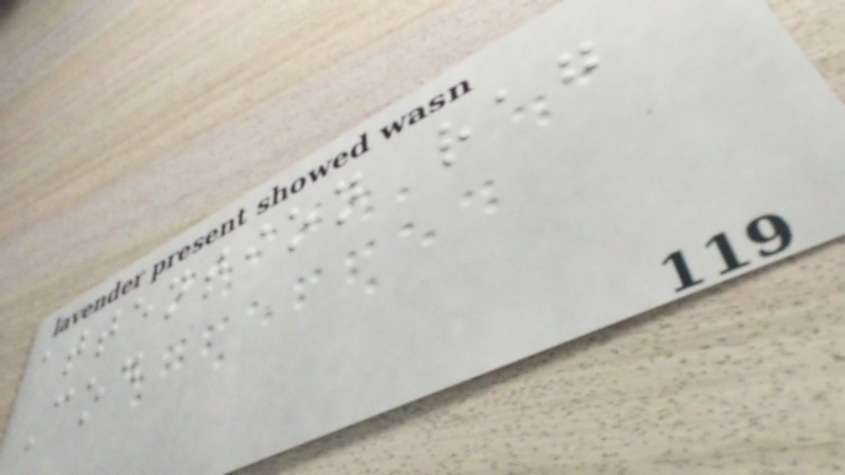attention rag
Cod
